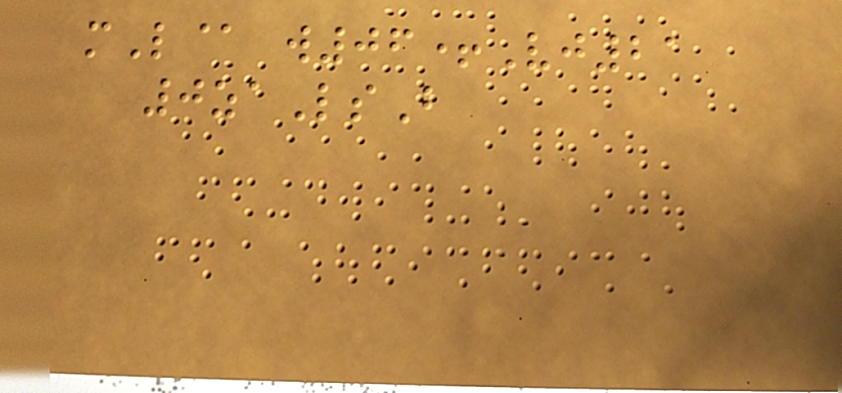mL@ w06+Vj21
0zaLsB
